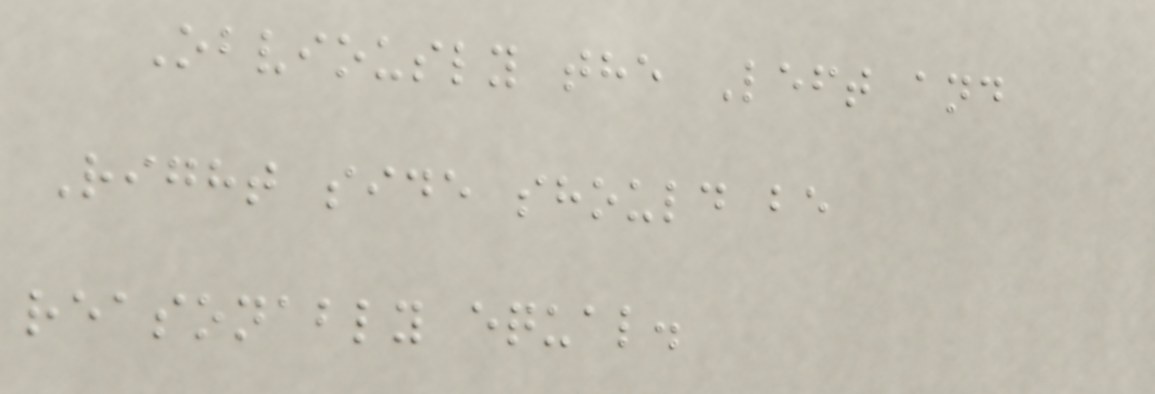Obviously the Left and
Right side should be
reasonably equal.
